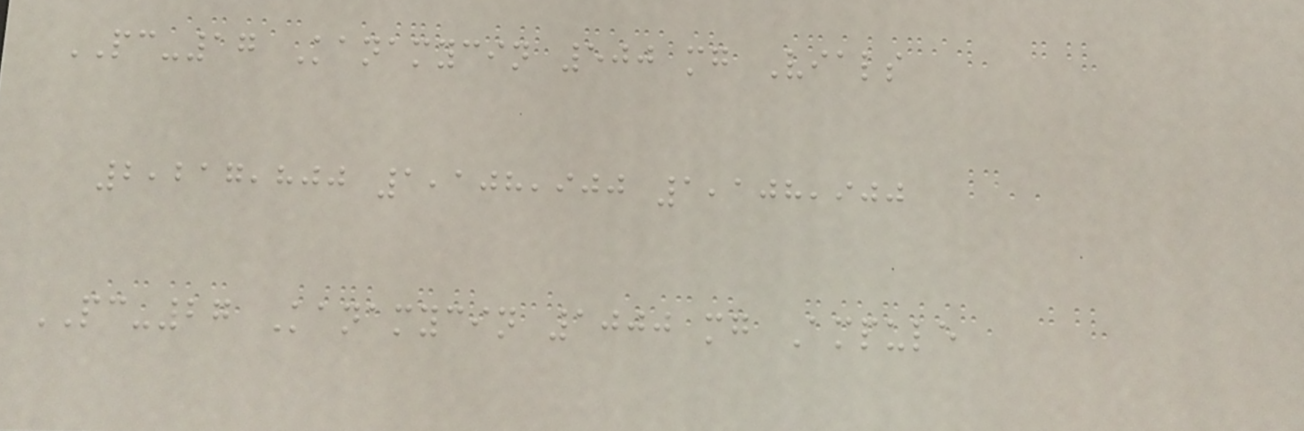PC-17 Kanamycin 500 mg Vials
2,217,800 1,108,900 1,108,900
PC-27 Kanamycin 1000 mg Ampule
